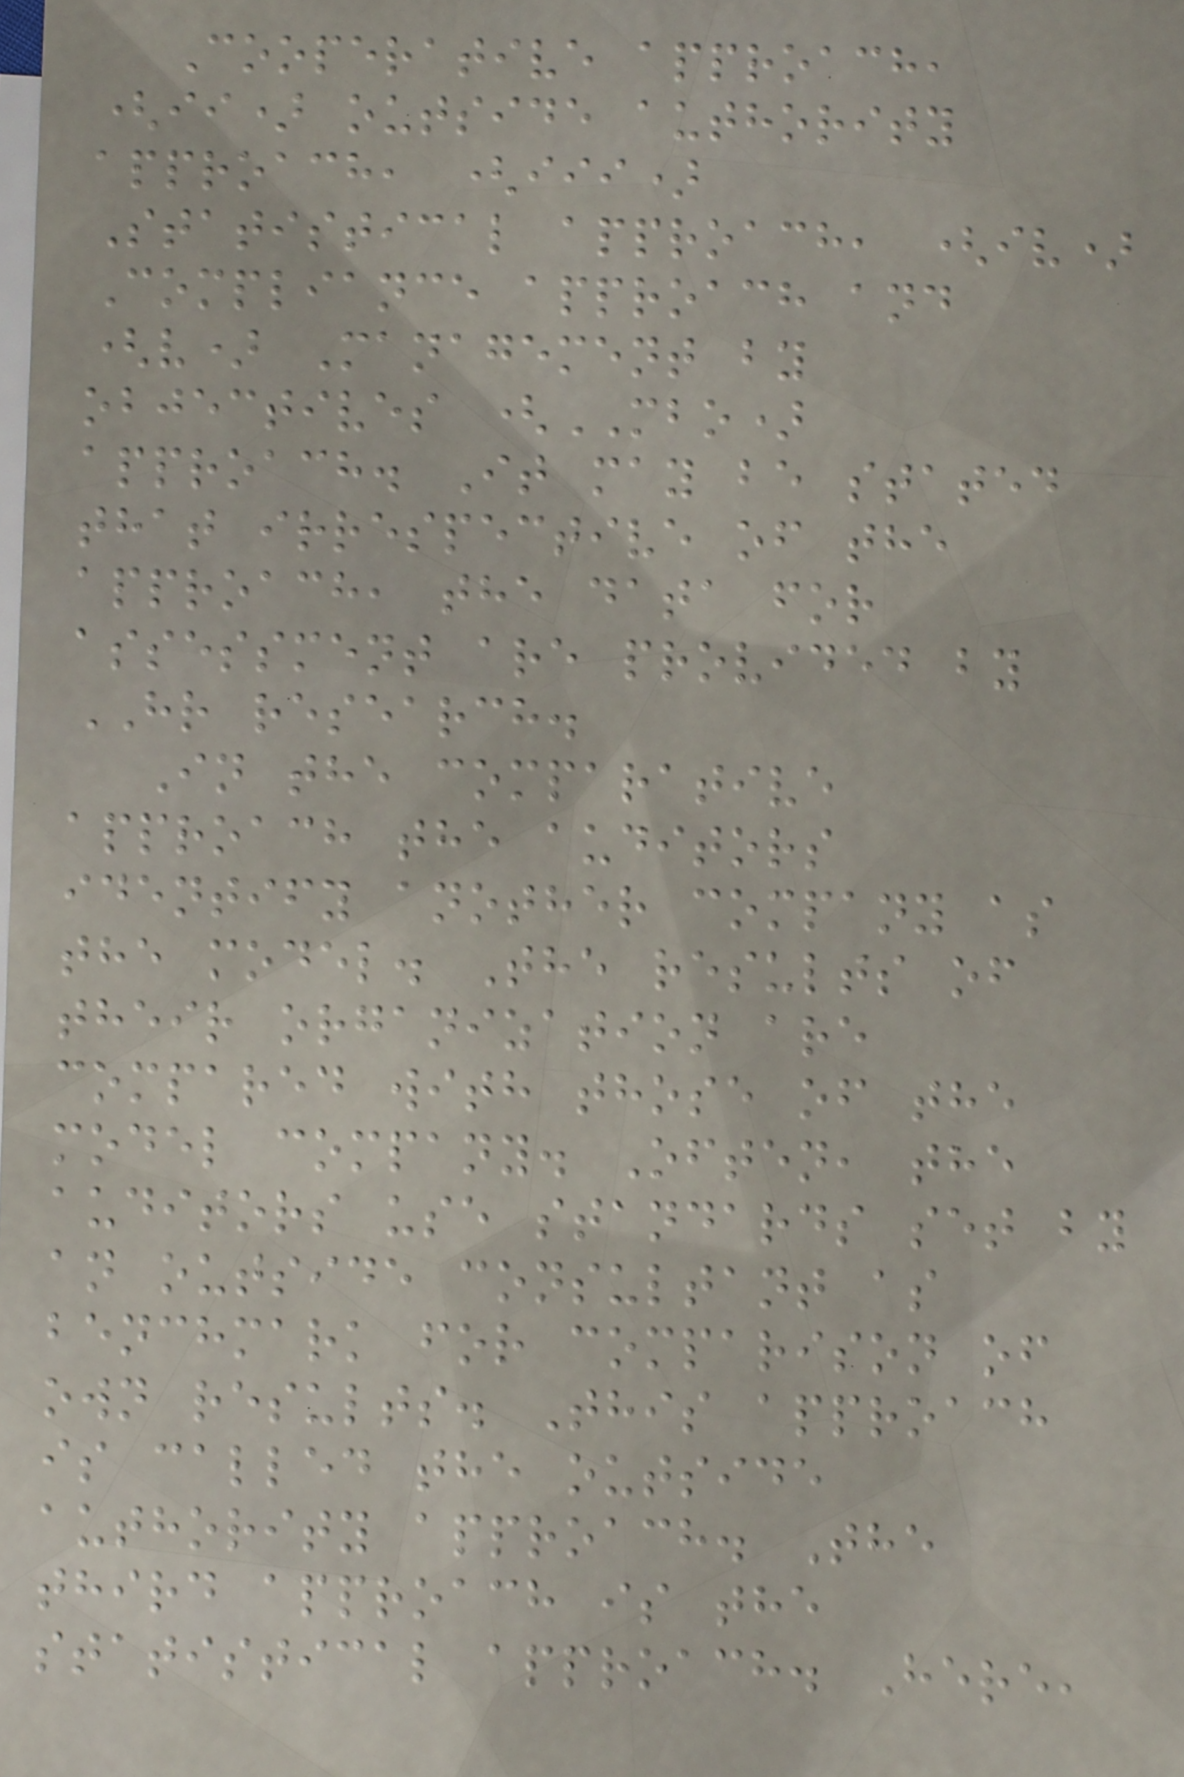Cooperative approach,
(ii) outside authority
approach, (iii)
Statistical approach, (iv)
Compliance approach and
(v) Management by
objectives (MBO)
approach. It may be stated
that irrespective of the
approach, the data for
assessment are provided by
HR research.
In the comparative
approach the auditors
identify another company as
the model. The results of
their organization are
compared with those of the
model company. Often, the
auditors use standards set by
an outside consultant as
benchmark for comparison of
own results. This approach
is called the outside
authority approach. The
third approach is the
statistical approach. Here,
